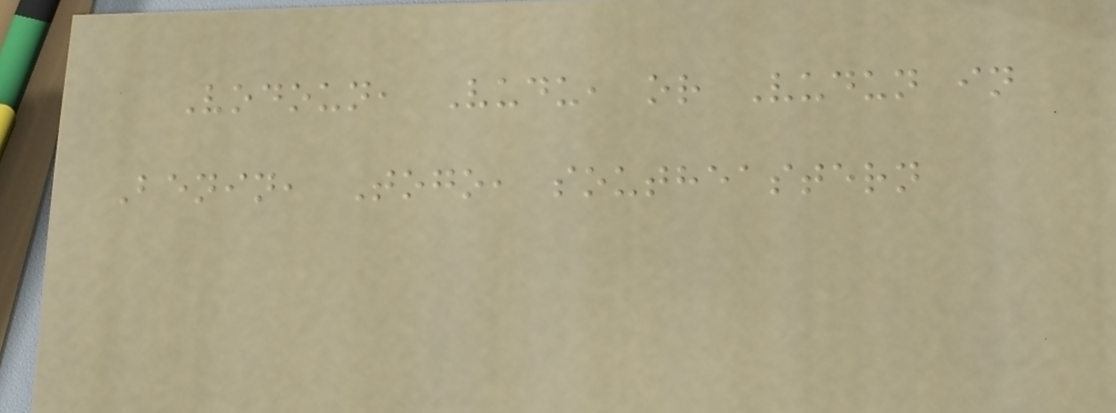Vodoun, Vudu, or Vudun in
Benin, Togo, southeastern
